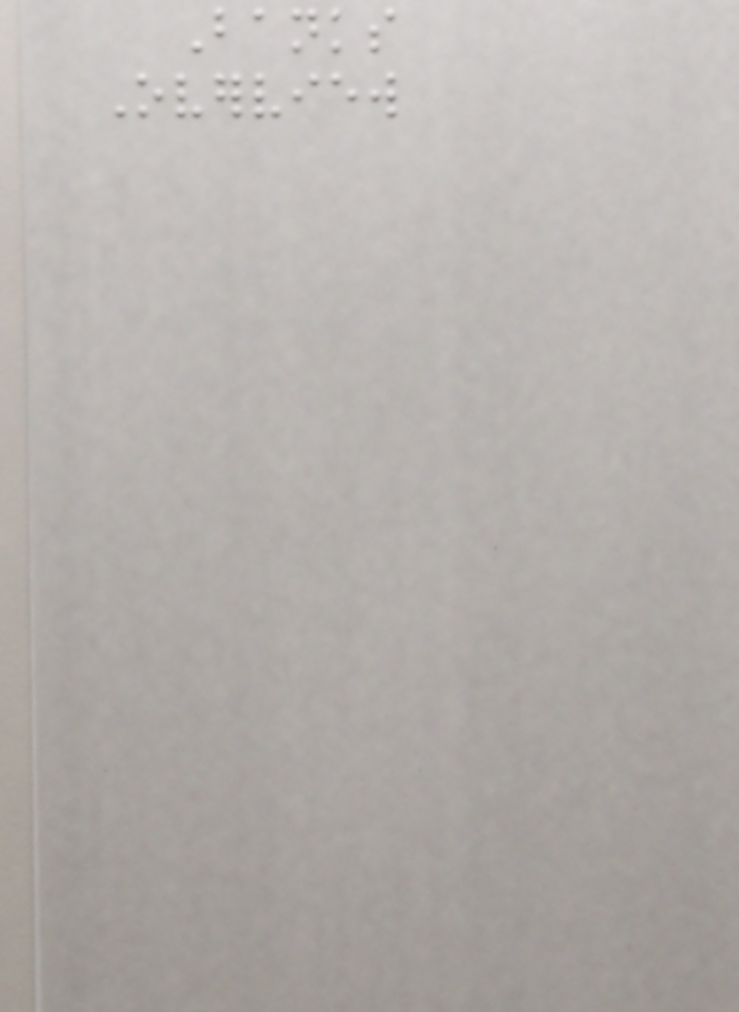Banks
Overview
